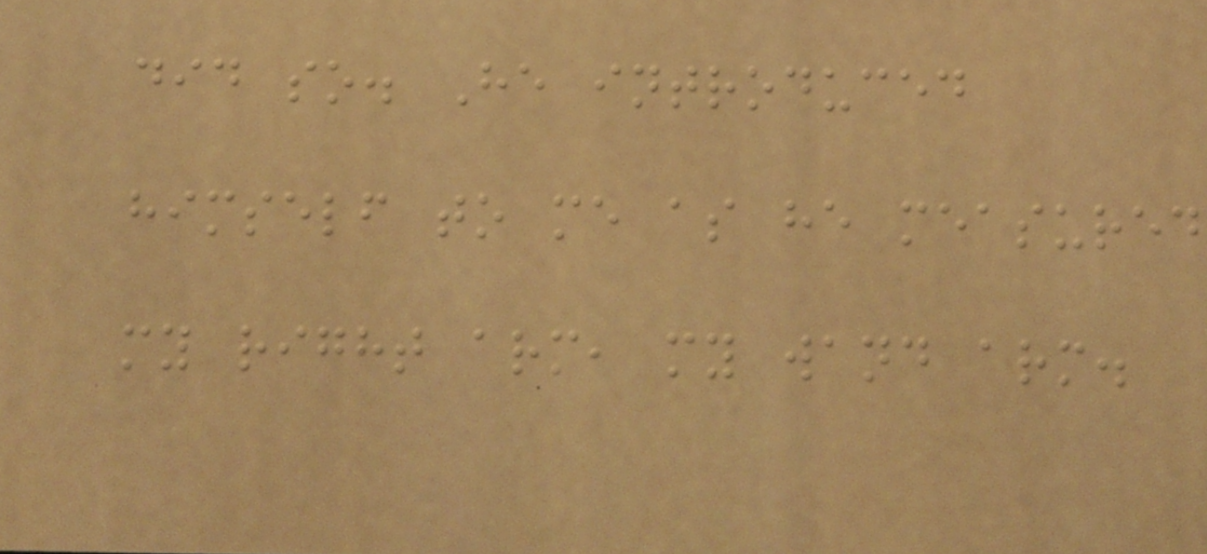did so. He introduced
himself to me as he measured
my right arm, my wand arm.
